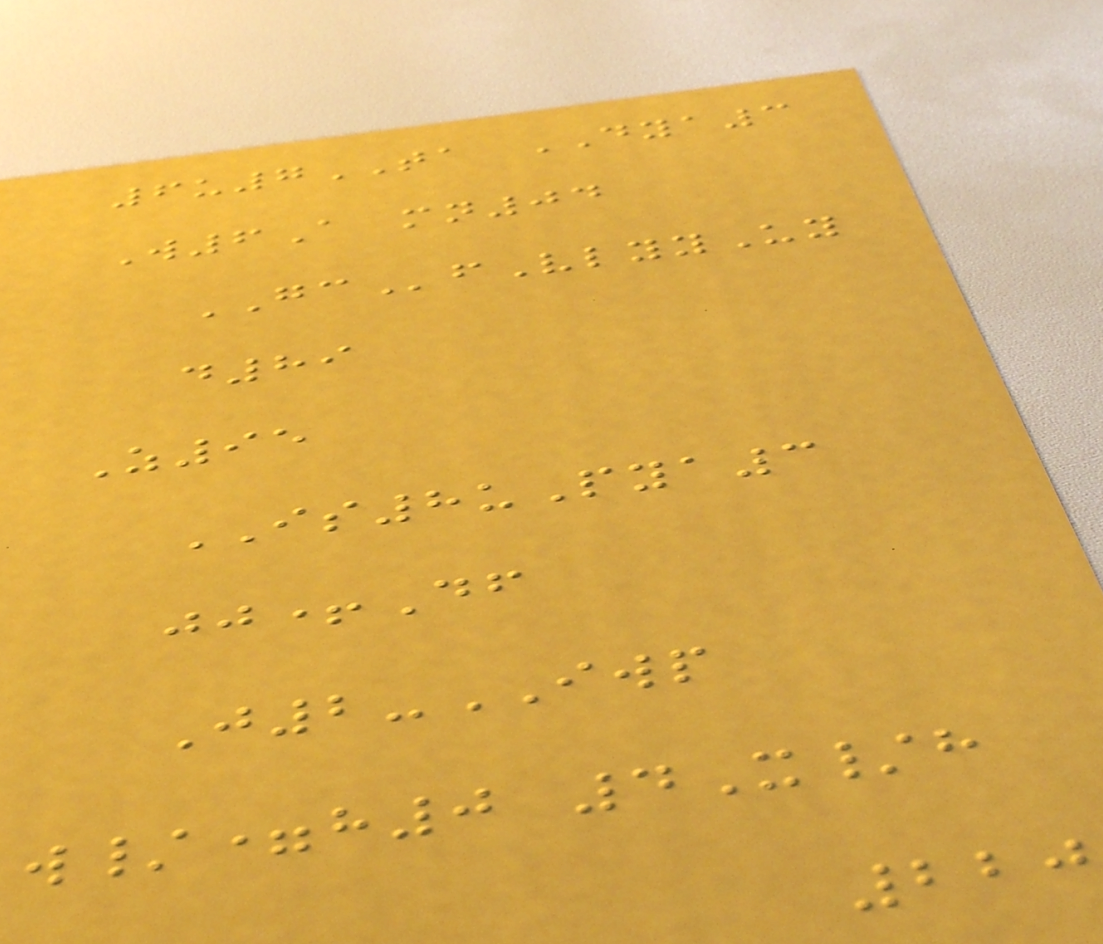6u7TA DYA3
W6A mn04
GCfVlyyUy
d89
Z95
IS8uPya3
jj+Df
J2-IWP
w/=h0 4X/h
220
